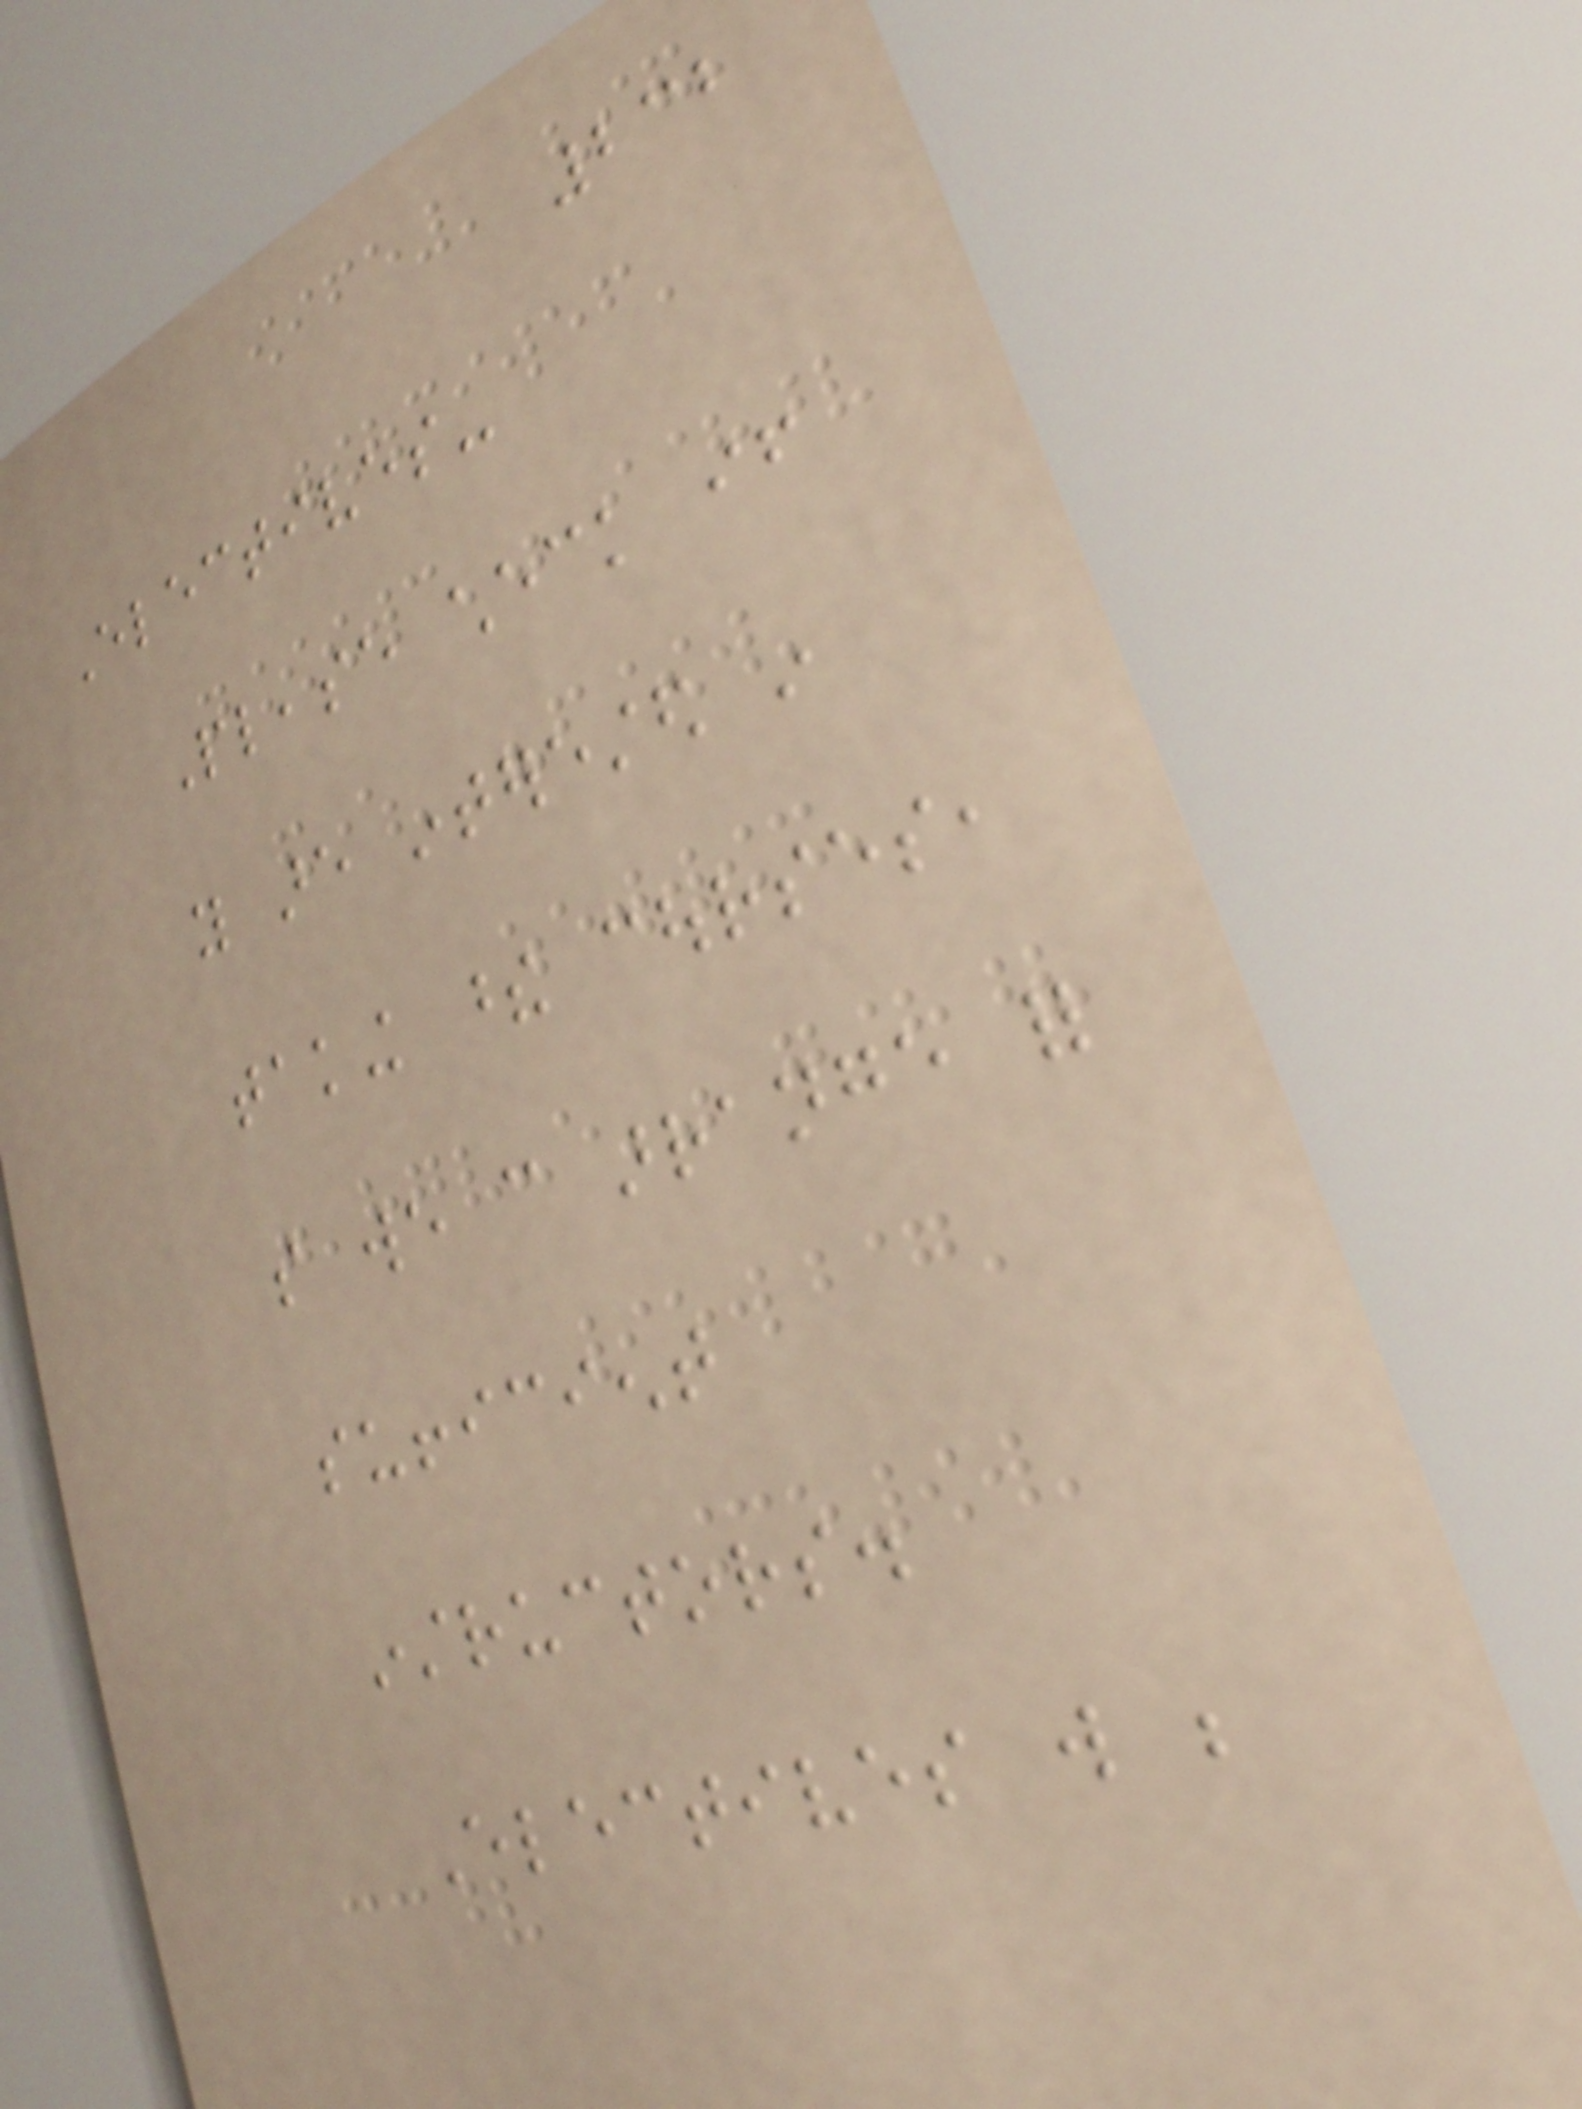232
Electives-
Please check if
you are interested in
taking these courses,
so we can arrange for
sufficient
instructors.
Electives will be
